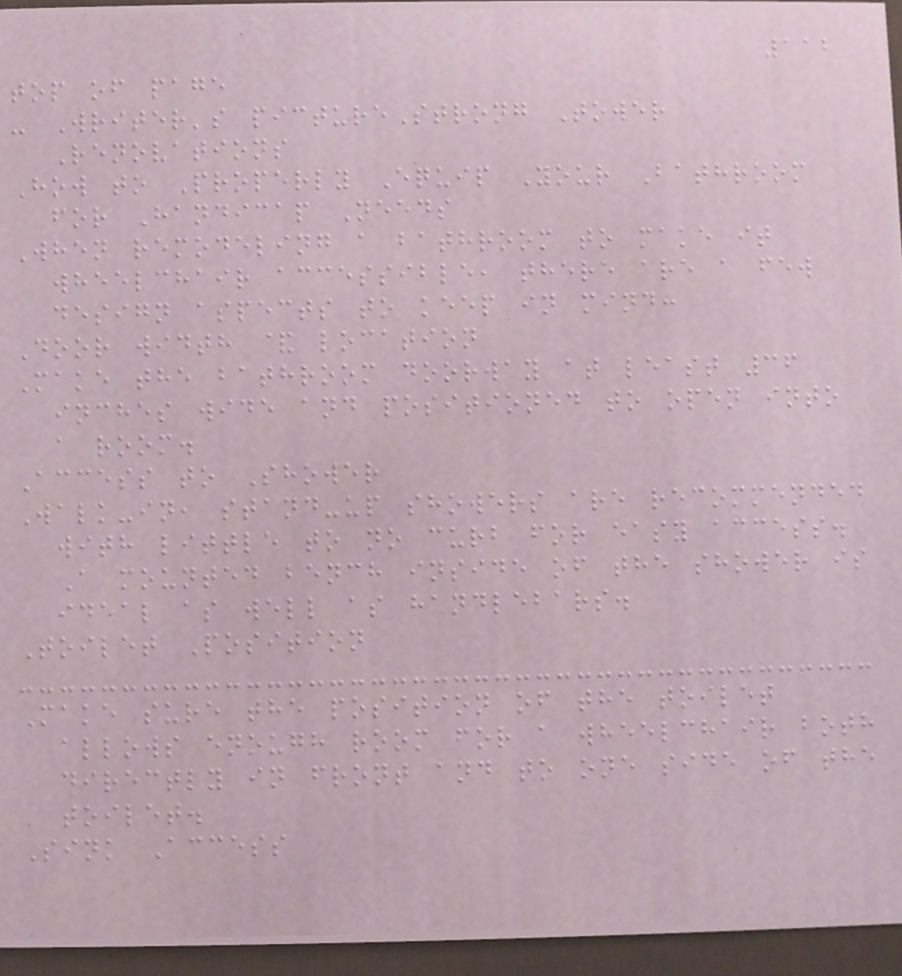112
top of page
- Writer's pictureStrong Tower
Renovations
How to Properly Equip Your Bathroom
for Handicap Needs
When remodeling a bathroom to make it
wheelchair accessible, there are a few
design aspects to keep in mind:
Door width & location
Make the bathroom doorway at least 36
inches wide and positioned to open into
a room.
Access to Shower
Walk-in, stand-up showers are recommended
with little to no curb for easy access.
A mounted bench inside of the shower is
ideal as well as handlebars.
Toilet Position
Make sure the position of the toilet
allows enough room for a wheelchair both
directly in front and to one side of the
toilet.
Sink Access
